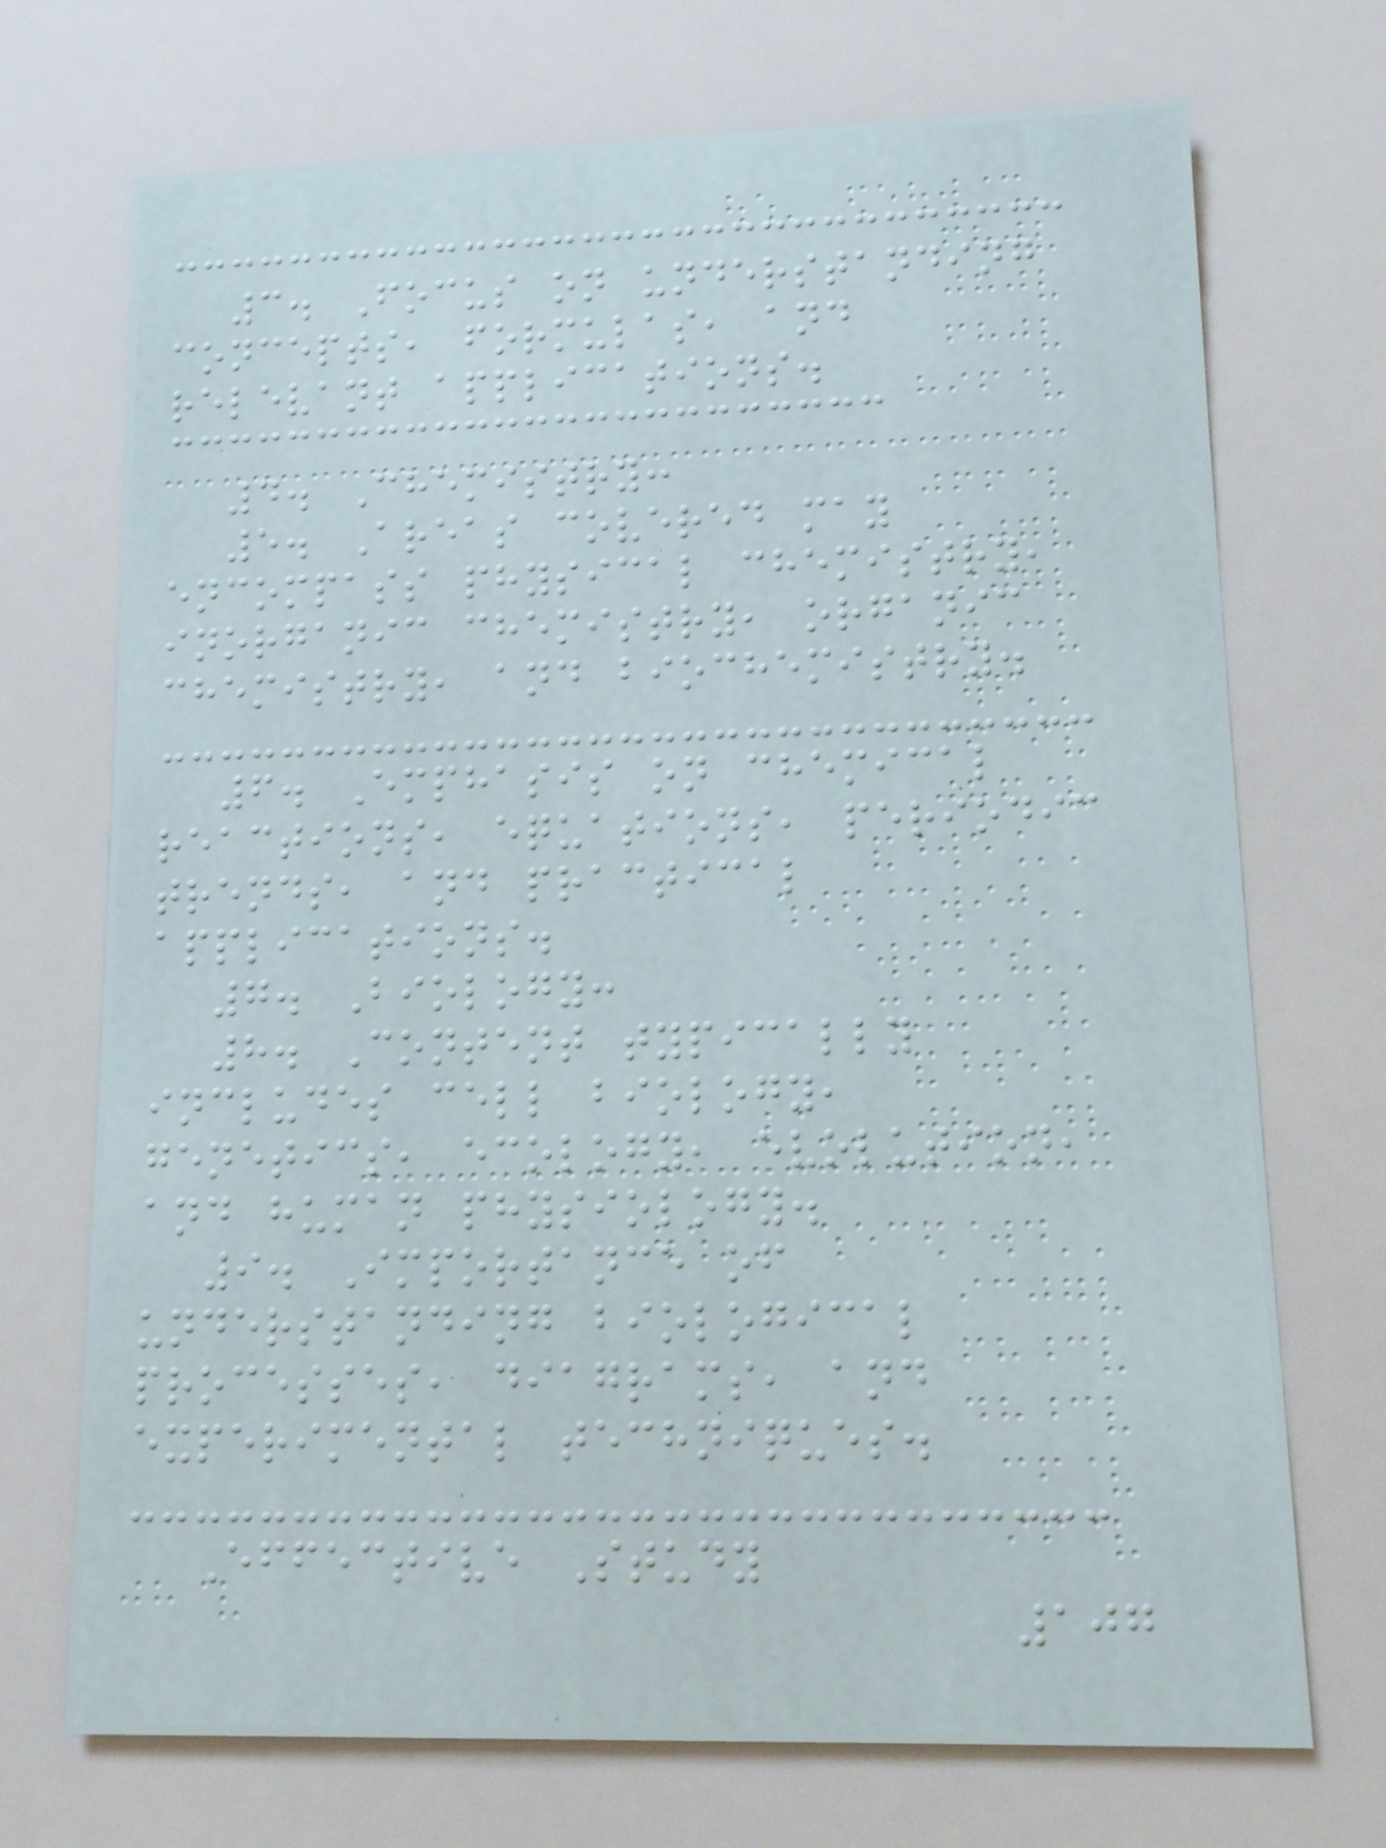3. Focus on understanding
concepts, formulas, and
relevant applications.
4. Chemistry:
5. Areas covered may
encompass physical chemistry,
inorganic chemistry, organic
chemistry, and biochemistry.
6. Emphasis on chemical
reactions, equations, periodic
trends, and practical
applications.
7. Biology:
8. Content typically
includes cell biology,
genetics, ecology, evolution,
and human physiology.
9. Importance of
understanding biological
processes, diagrams, and
experimental techniques.
Effective Study
107
